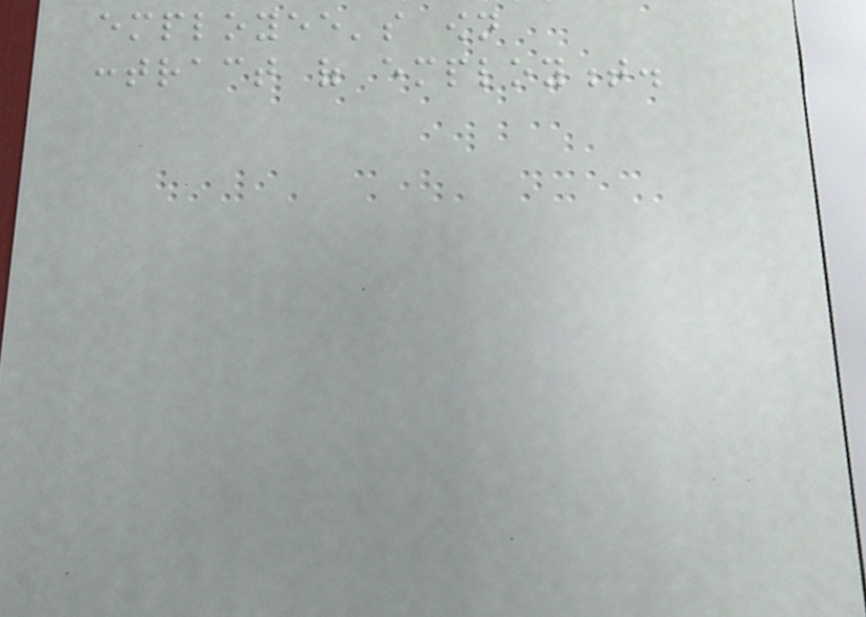employee's own
contract of employment.
